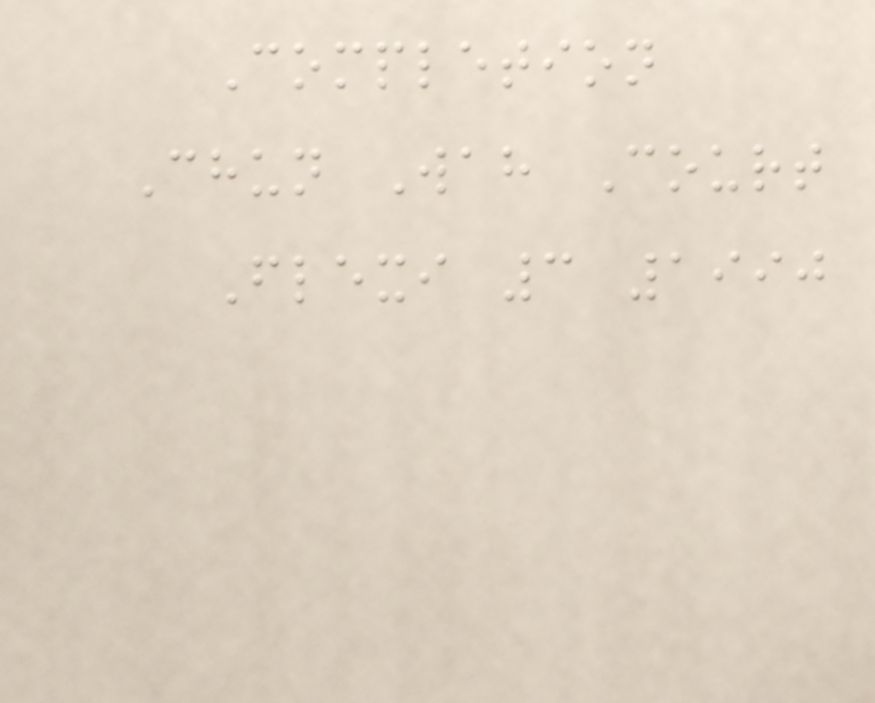Completion
Chun Wah Court
Flexi 3 1990
